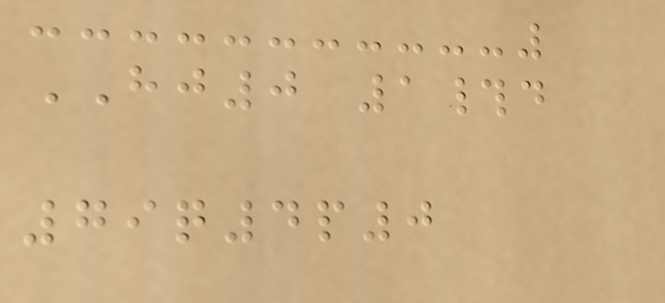HJ0 1#d
79q4p0
